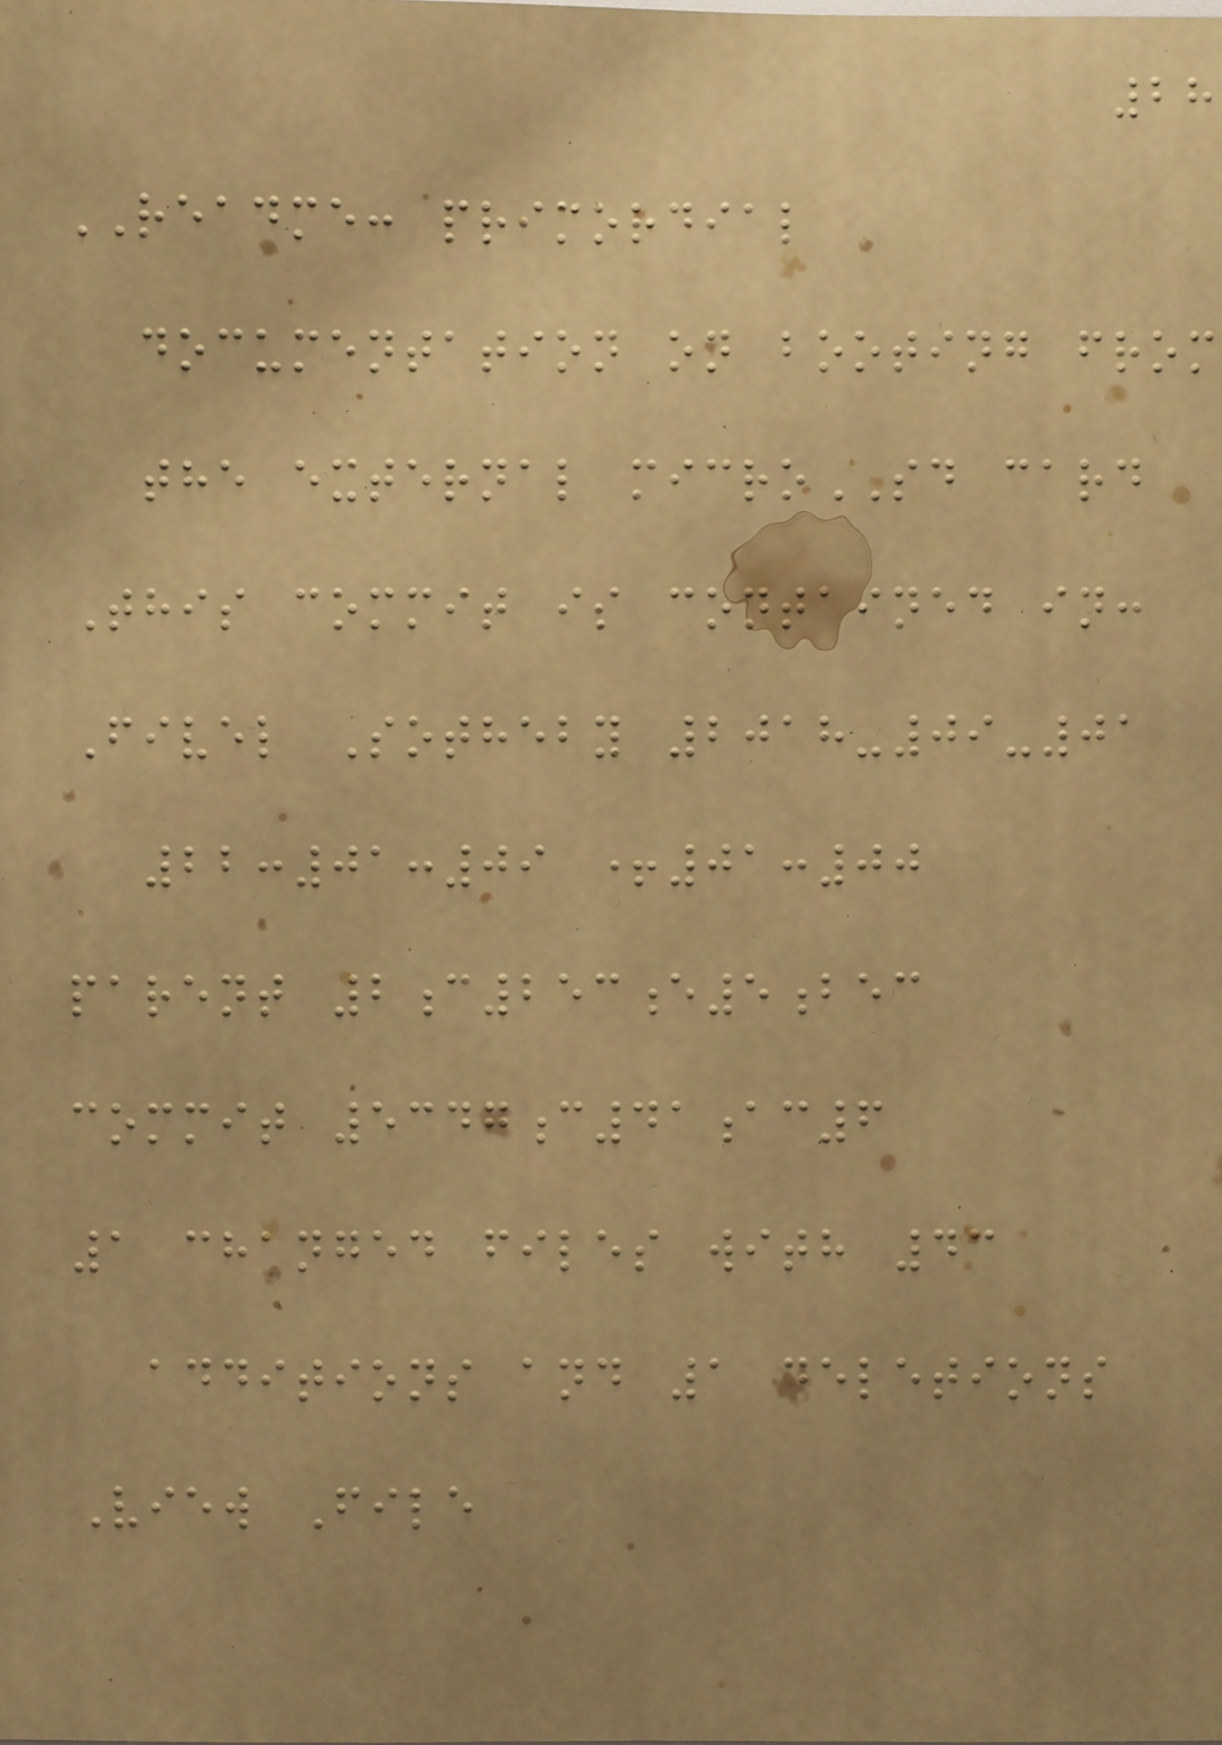28
README: primordial
documentation on booting from
the external microSD card
This commit is contained in:
Fivel Sotheby 2018-09-01
22:01:09 +01:00
parent 2c253e5bec
commit 5347c41ac6
1 changed files with 43
additions and 1 deletions
View File
